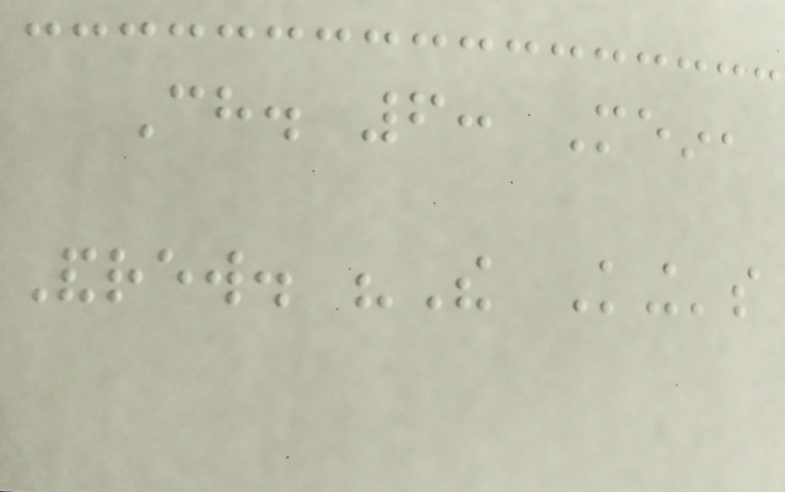Ch. 6: Mein,
Andrew. "The King's
